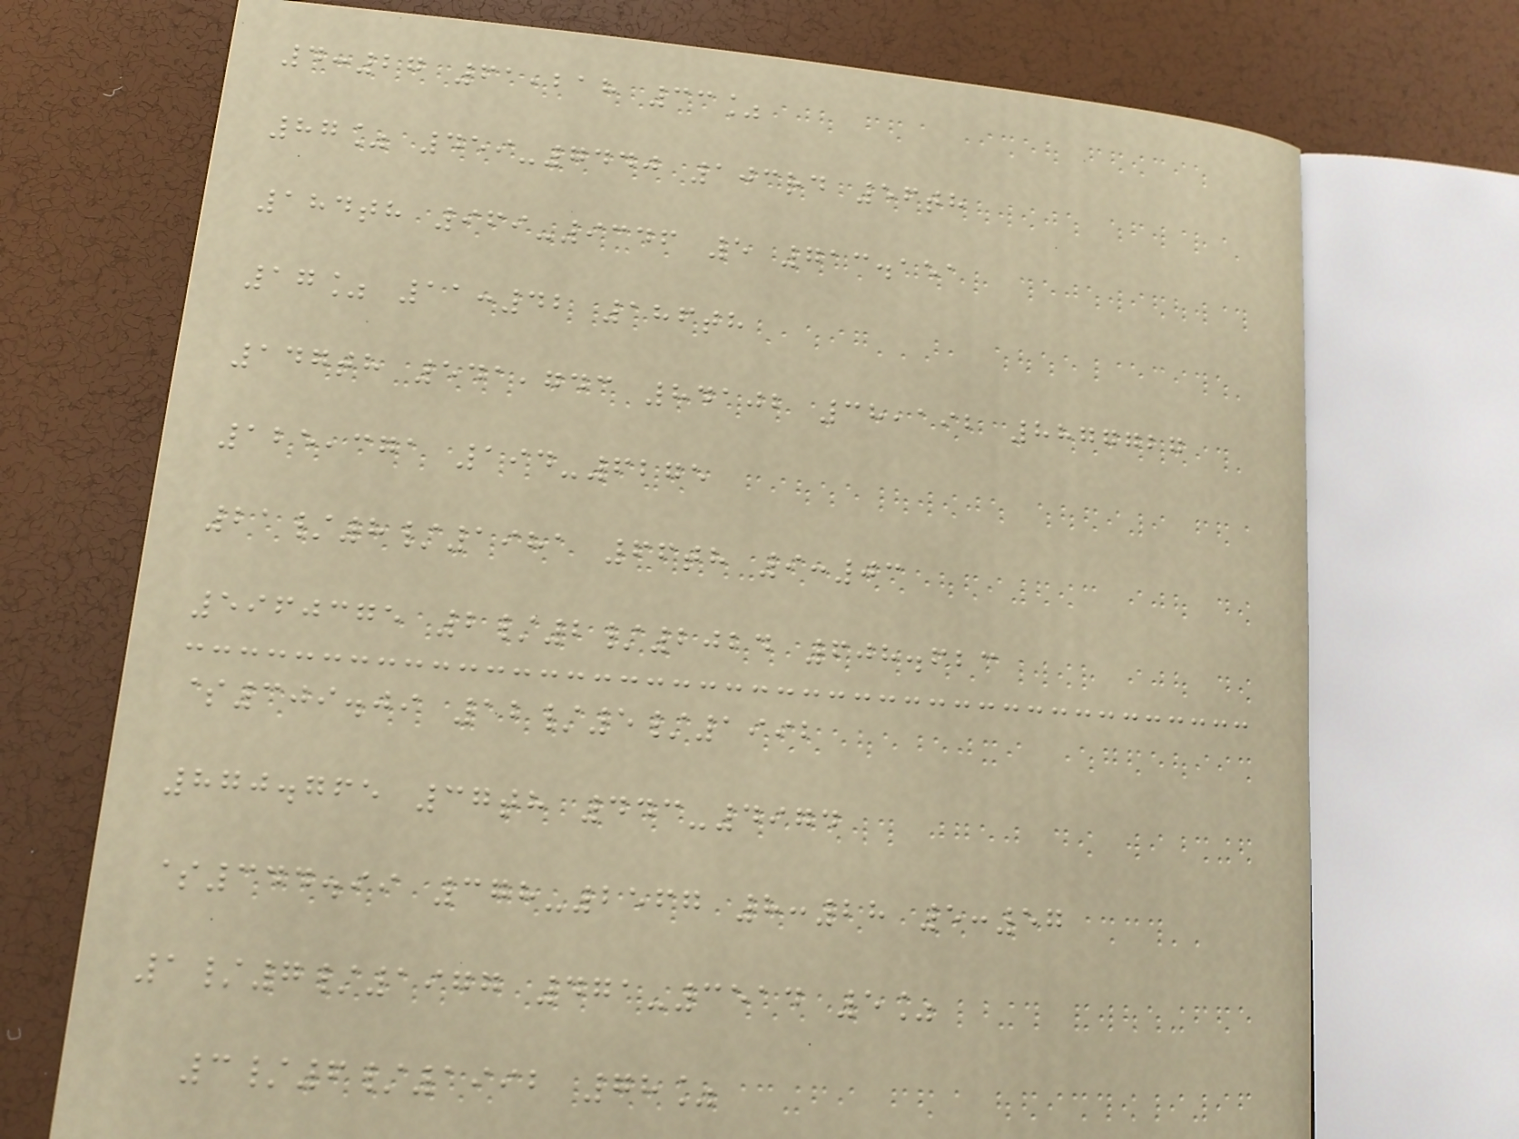4:27 61,218 33%
87% 459-7440 103rd 56th
184th 969-9346 5 713.151
17% 11:42 186th
147th 541,743 84102 38,192 8877727
125,371 194-6275
21/8/1981 66th 9:03
5960375 2/2/2024 608.623
$309.09 12/5/1992
870.765 37th 443-4974
$344.99 378-2567 8:28 5:57
1/7/1977 471-3514 5%
3/6/1992 78%
